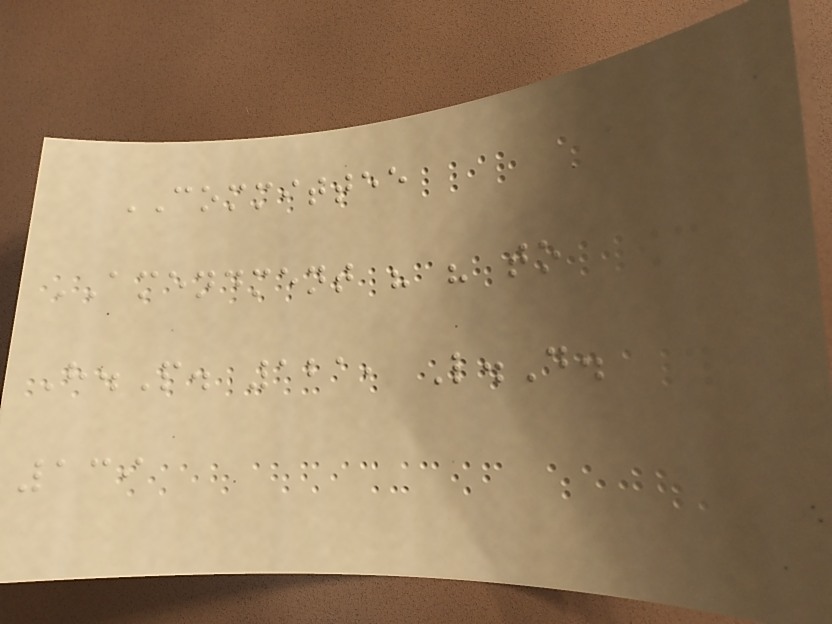COMMITTEE
AMENDMENT " " to
H.P. 121, L.D.
139
